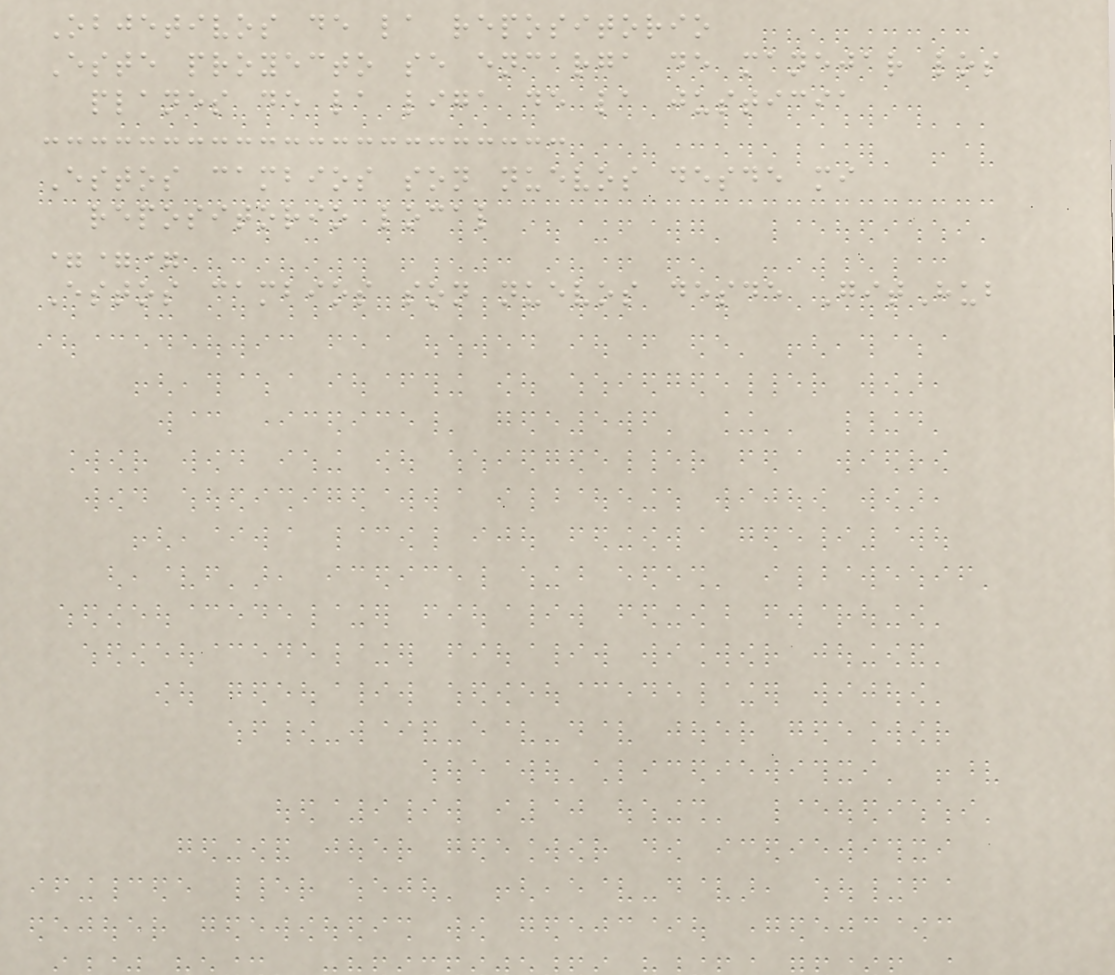Objetivos de la repositorio
Este proyecto se encarga de manejar los
planes de la liga de la justicia
Estos cambios son nuevos desde mi
repositorio local
===
Estos cambios son nuevos desde GitHub
